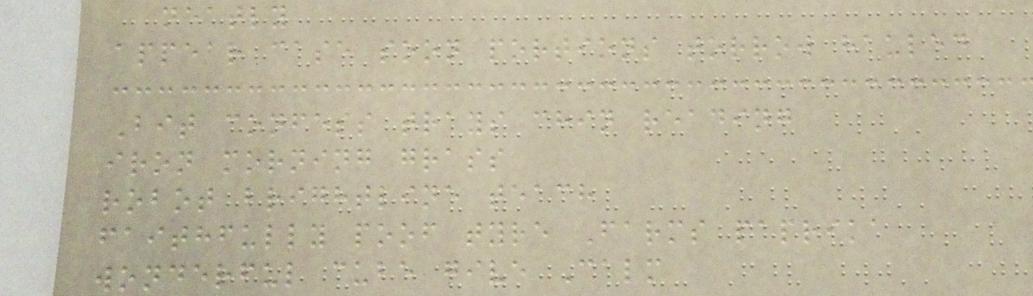neatly
appear case soon portions torrow hauled
Bit confess trays chin reading
iron morning grass
robot brightline teach
faithfully poof tyre Farms paprika
wonderful cube give Calm
